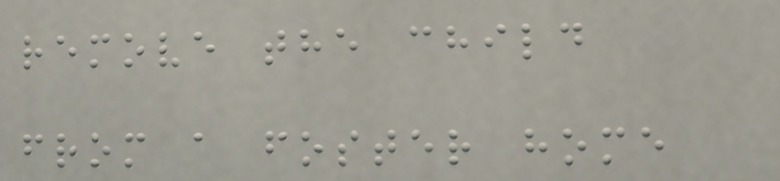remove the child
from a foster home
